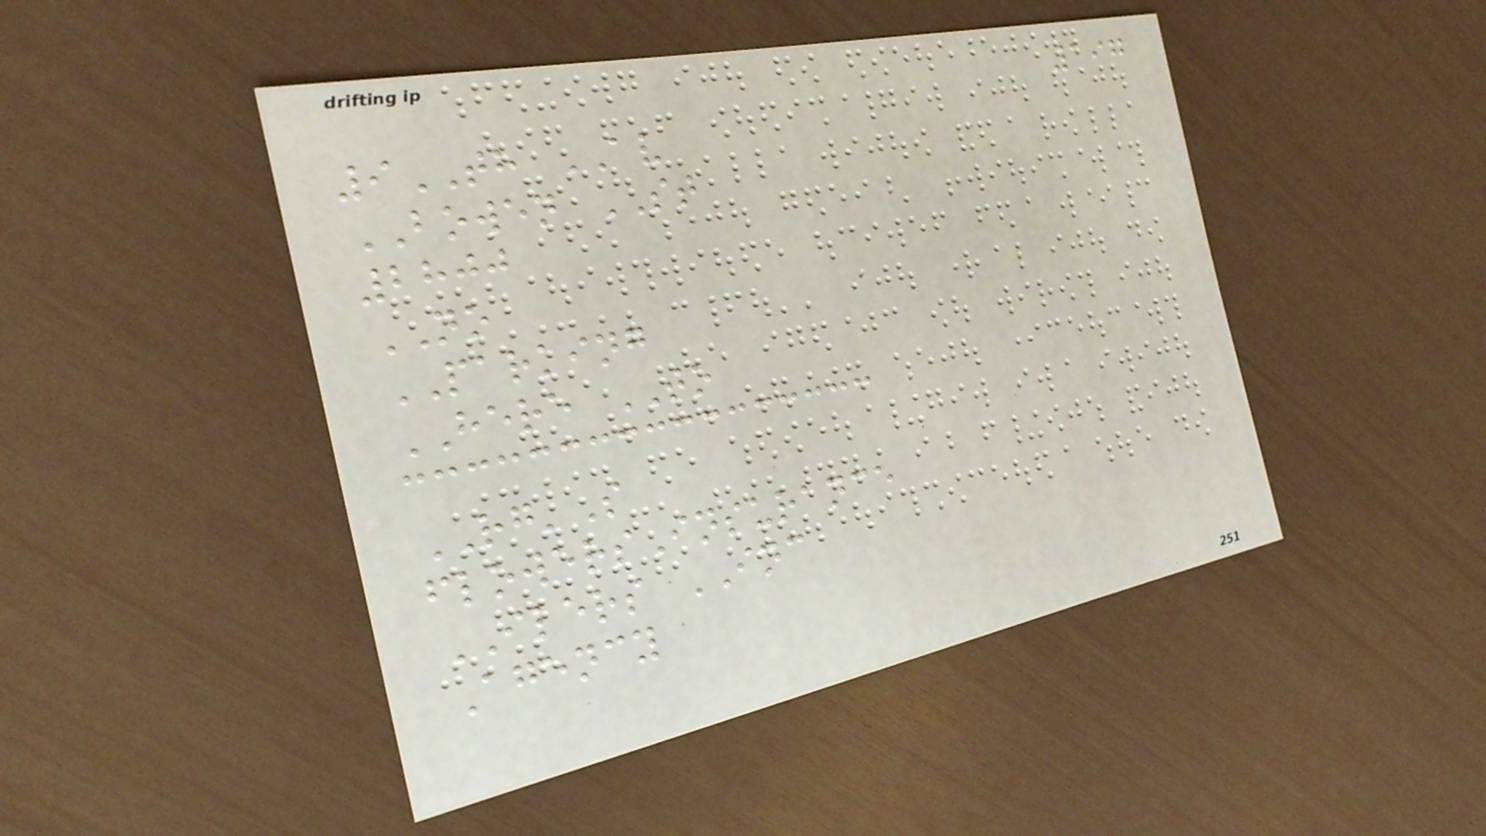197
9TH AV
BOWEN ST
2800
NO
PARKING
HERE TO
RG'S
flowersInsurance
ILERS INC
Agency
